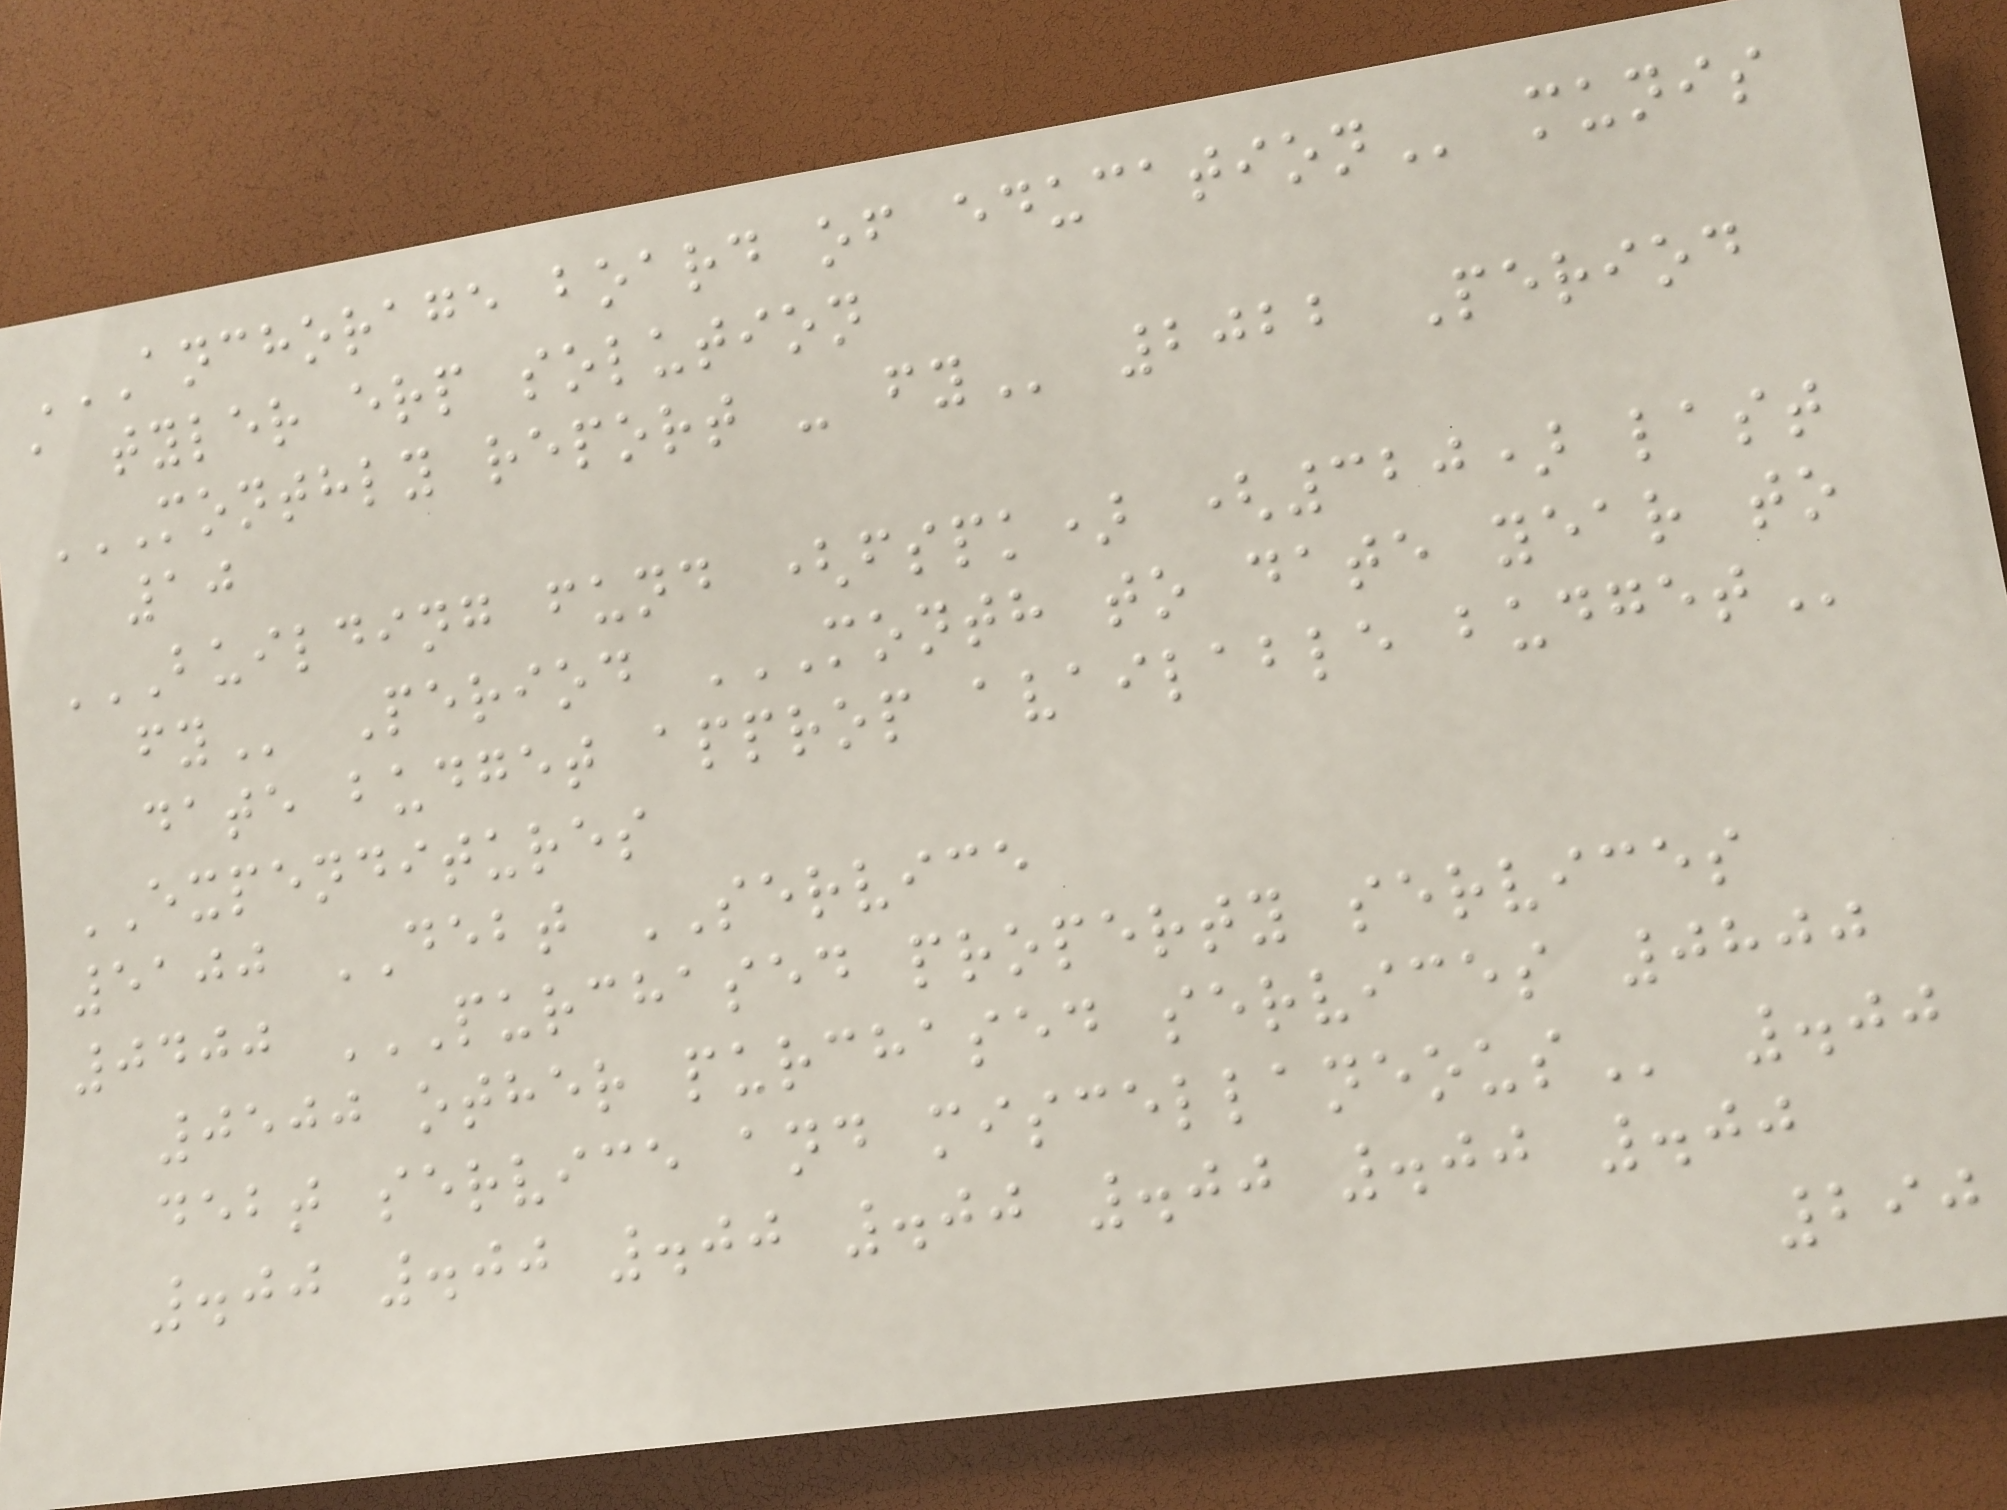ANCHORAGE BOARD OF EDUCATION munis
a tyler erp solution
MONTHLY REPORT - FY 2022 Period
10
BUILDING FUND (FSPK) (320) LAST
FY Period MONTH TO DATE YEAR TO
DATE BUDGET APPROP AVAILABLE BUDGET
EXPENDITURES
5100 DEBT SERVICE
0400 PURCHASED PROPERTY SERVICES
0500 OTHER PURCHASED SERVICES 0800
DEBT SERVICE AND MISCELLANEOUS .00
.00 .00 .00 .00 .00 .00 .00
290
